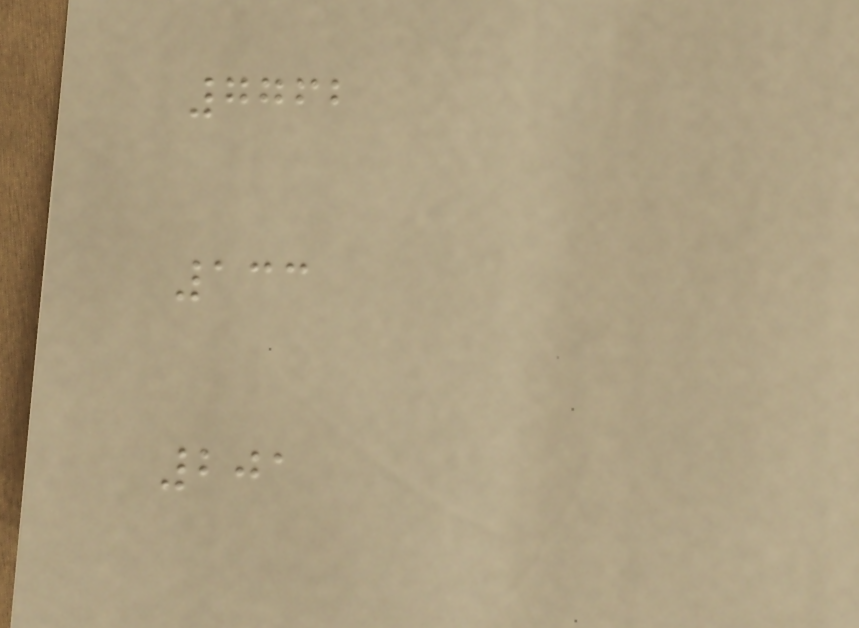7762
133
201
